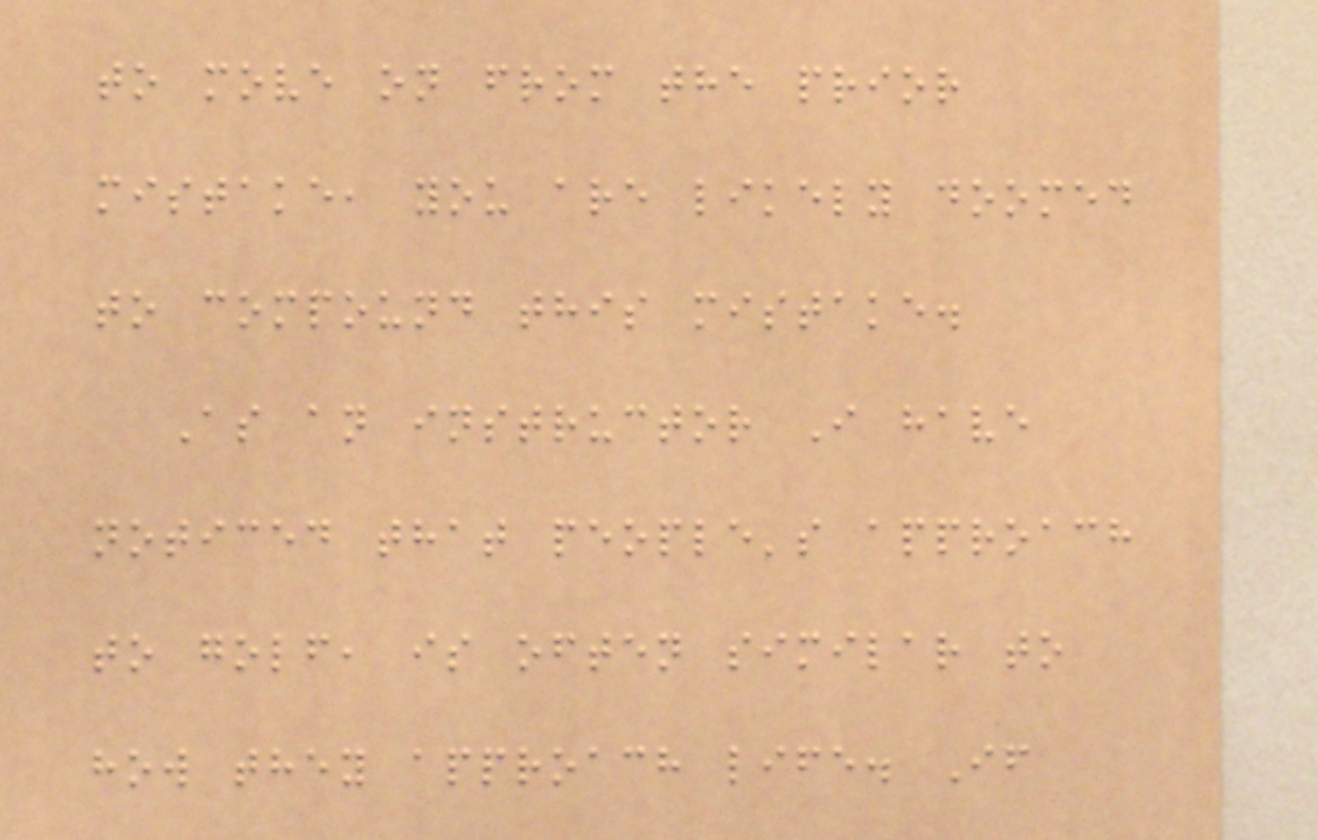to move on from the prior
mistake, you are likely doomed
to compound this mistake.
As an instructor I have
noticed that people's approach
to golf, is often similar to
how they approach life. If
